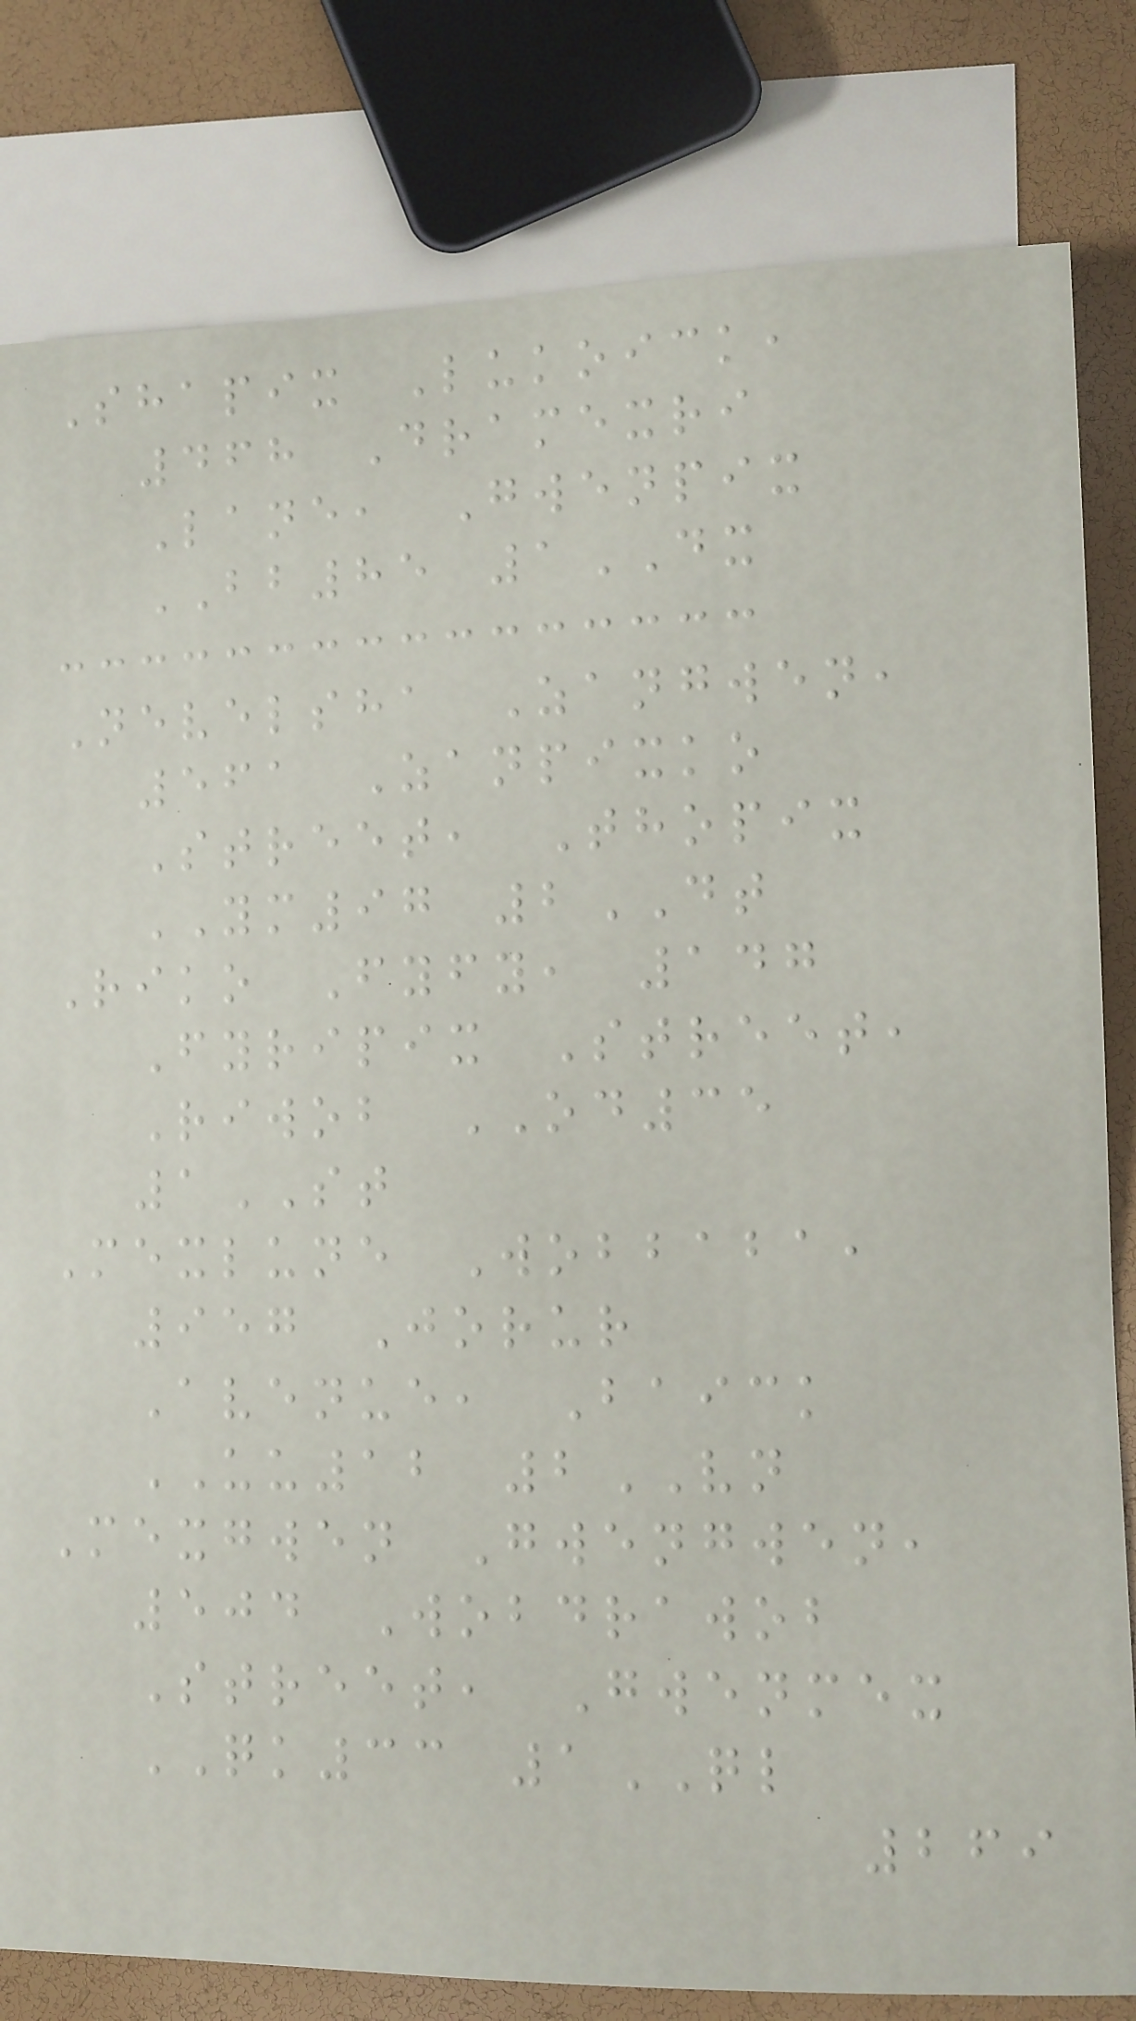Shapix Lukoick,
468 Dramexri
Lane, Gwenpix
BB85 1DX
Nevelsha Zangwen,
561 Zanpixko
Street, Thopix
YM97 2DT
Riko Fyfy, 147
Fyripix Street,
Riwob OD35
1ST
Mexlune Wobbaba,
957 Jorur
Avenue, Baick
UU12 2VN
Mexgwen Gwengwen,
504 Wobdrawob
Street, Gwenmex
QK33 1QL
269
